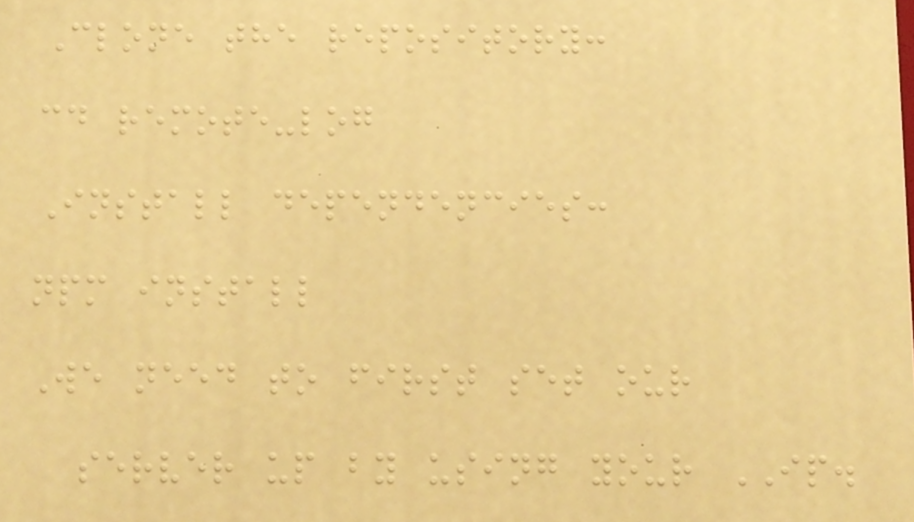Clone the repository:
cd remote-log
Install dependencies:
npm install
We need to first set our
server up by using your IP.
